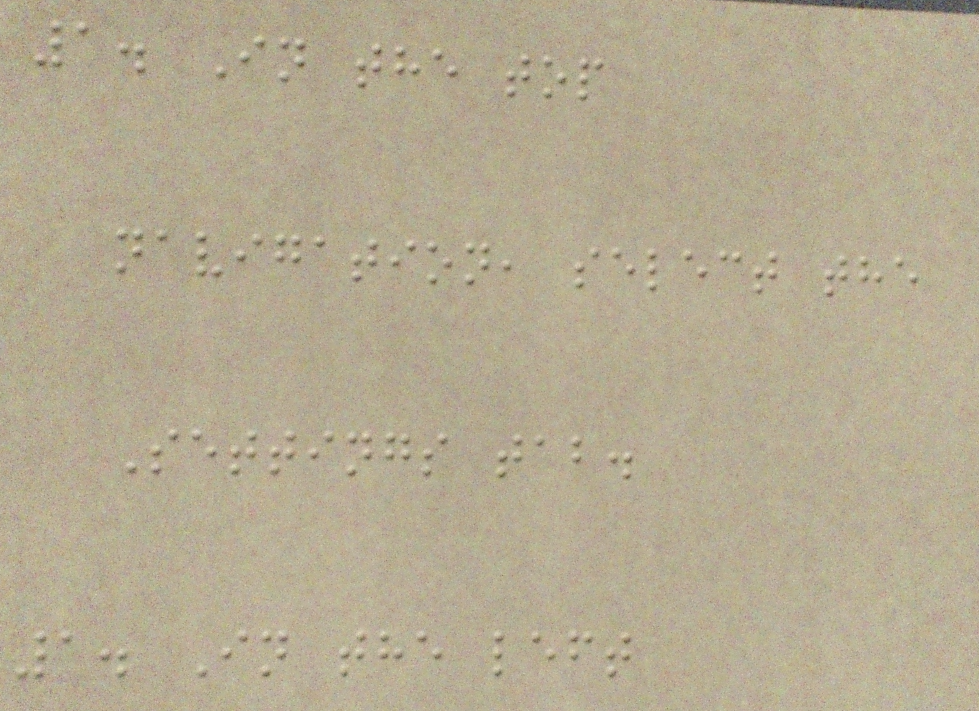1. In the top
navigation, select the
Settings tab.
1. In the left
